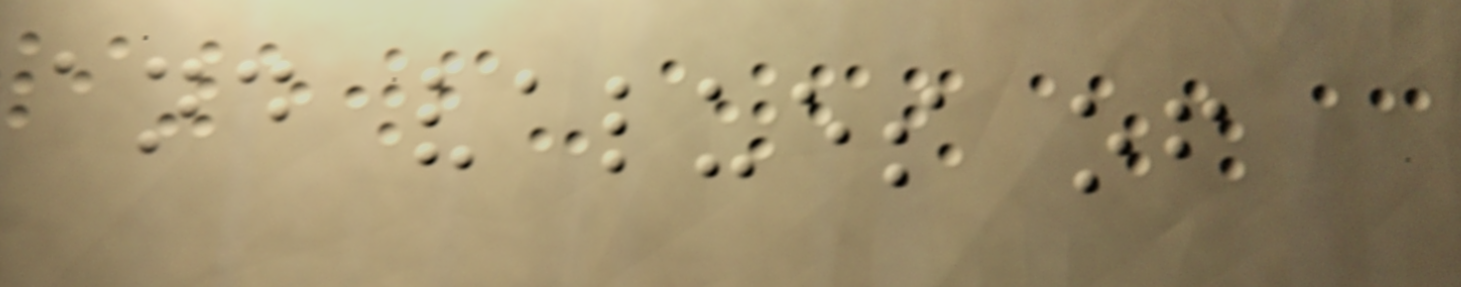and values of
